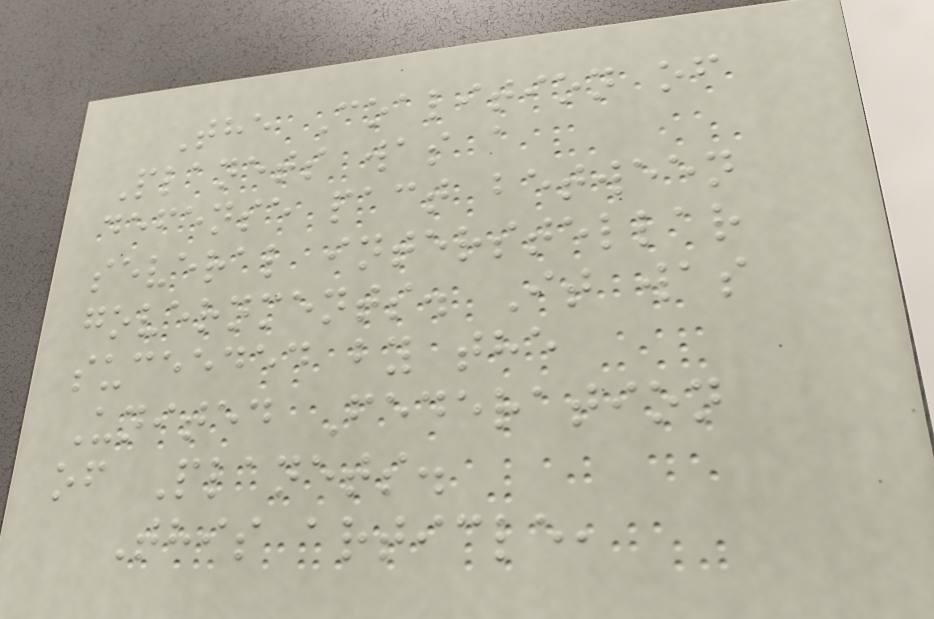The Coalition of
Planets was a
defense pact between
several interstellar
governments. It was
suceeded by the
United Federation
of Planets.
This article,
